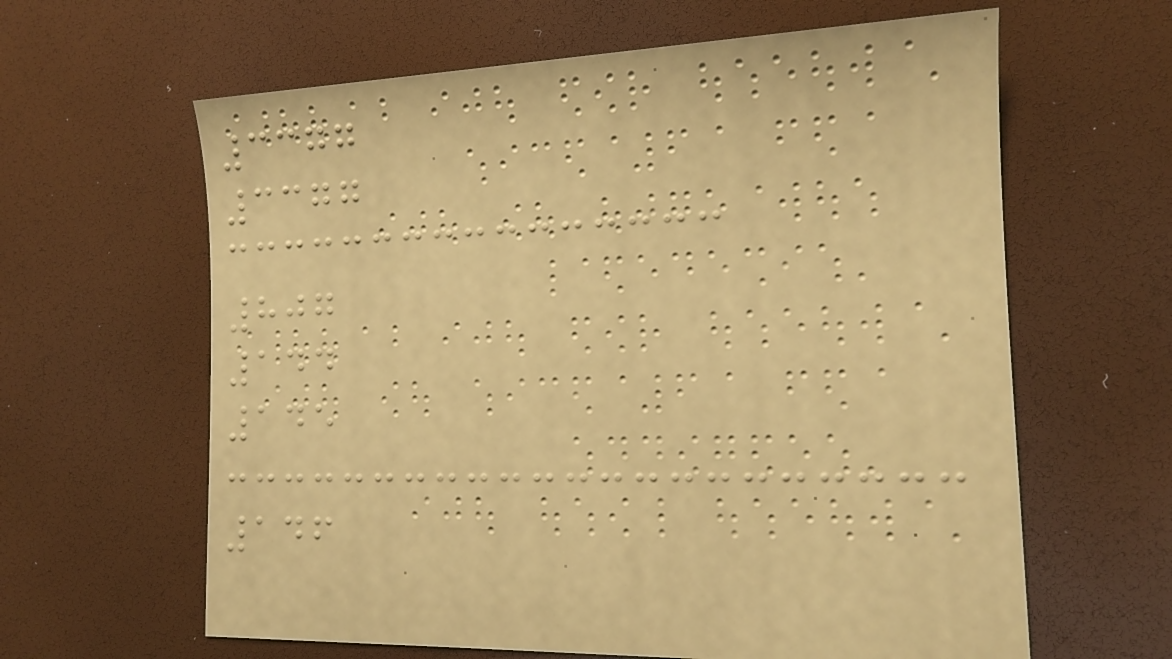3377
3377
807
144
145
146
